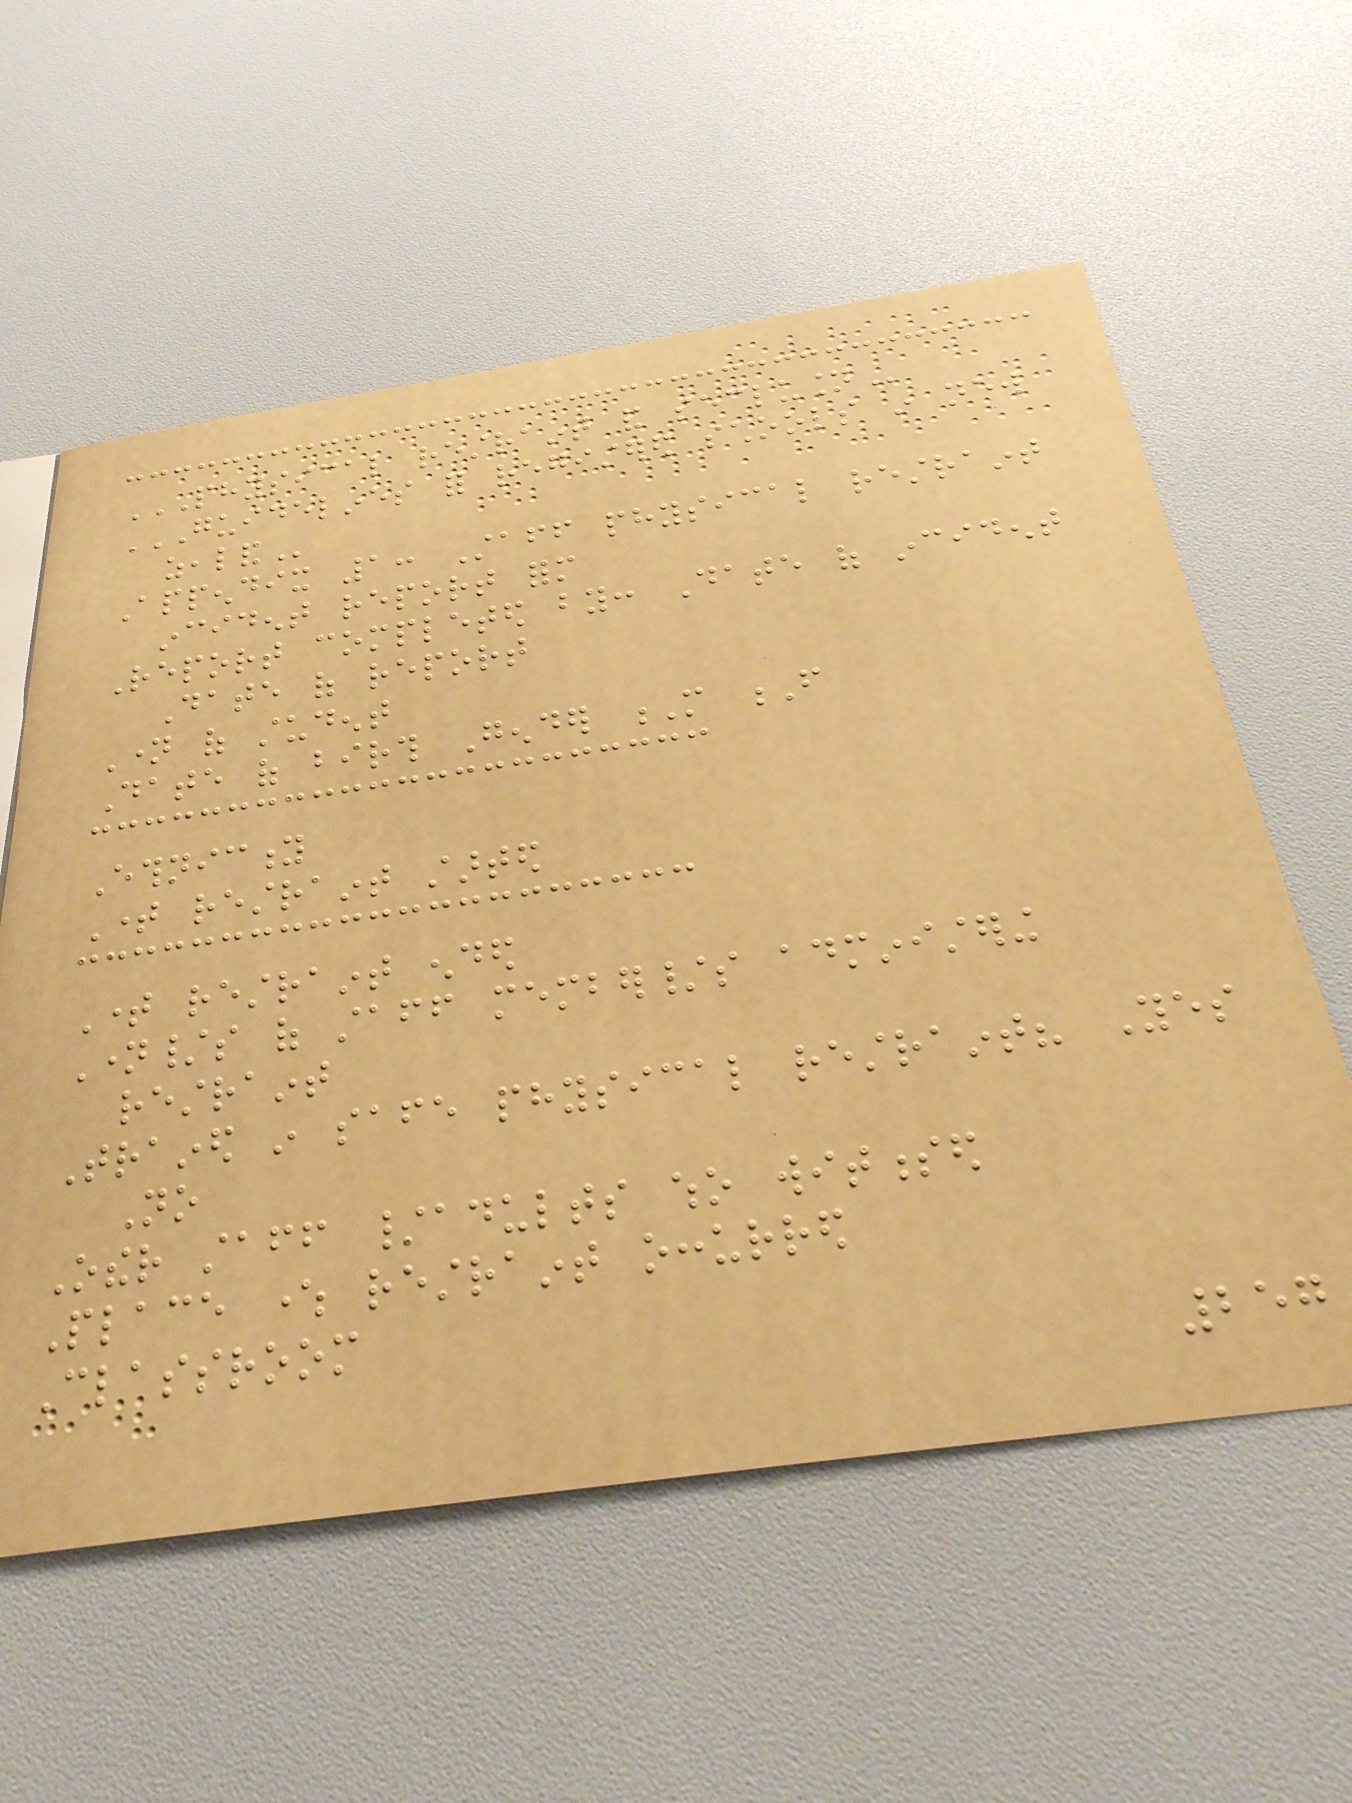PHYSICAL RESTRAINT AND SECLUSION
GUIDELINES FOR REGISTERED SCHOOLS IN NEW
ZEALAND
Appendix 1: Staff physical restraint
incident report form
Report completed by: Date of incident
Date of report
Name of student
Date of birth Gender M F
Ethnicity
Time restraint started
Time restraint ended
Name/s of staff member/s administering
restraint
Trained in safe physical restraint? Yes
No
Other staff /adults who witnessed
Place where restraint occurred
Classroom
257
